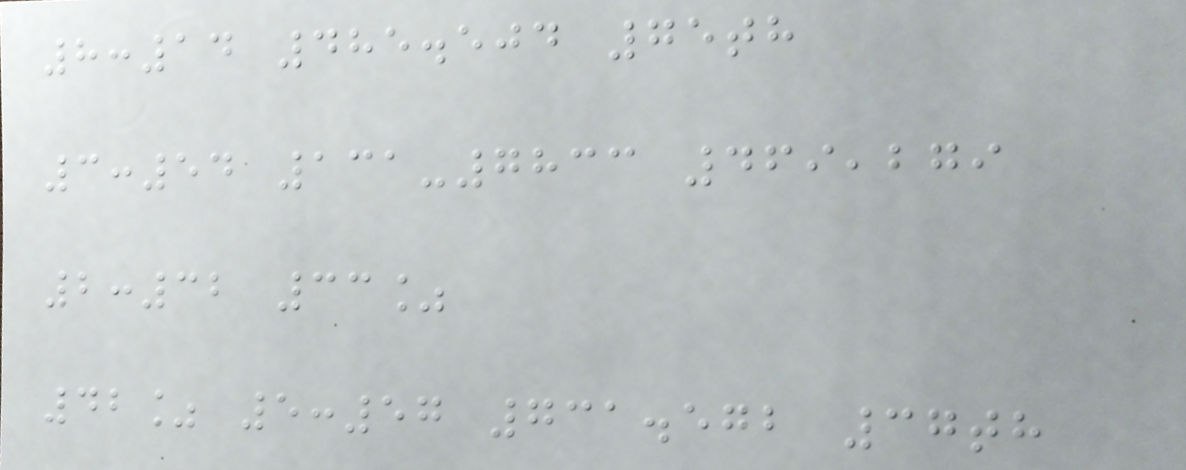8:14 485.504 75th
3:54 131-7833 469,279
2:32 33%
42% 5:57 731.572 37th
